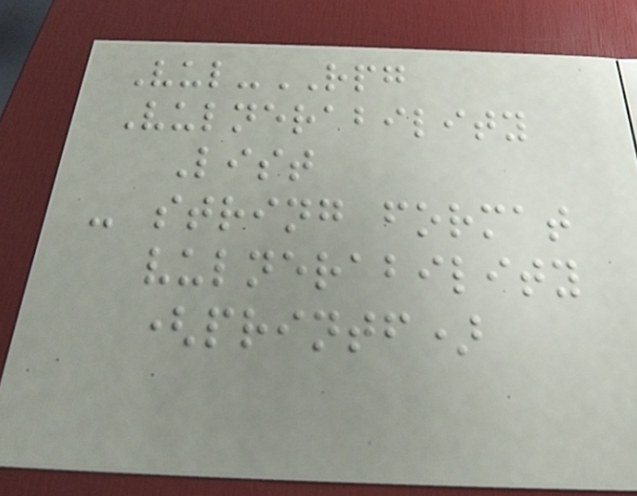Vul-RPG
Vulnerability
List
- string format
vulnerability
(printf)
